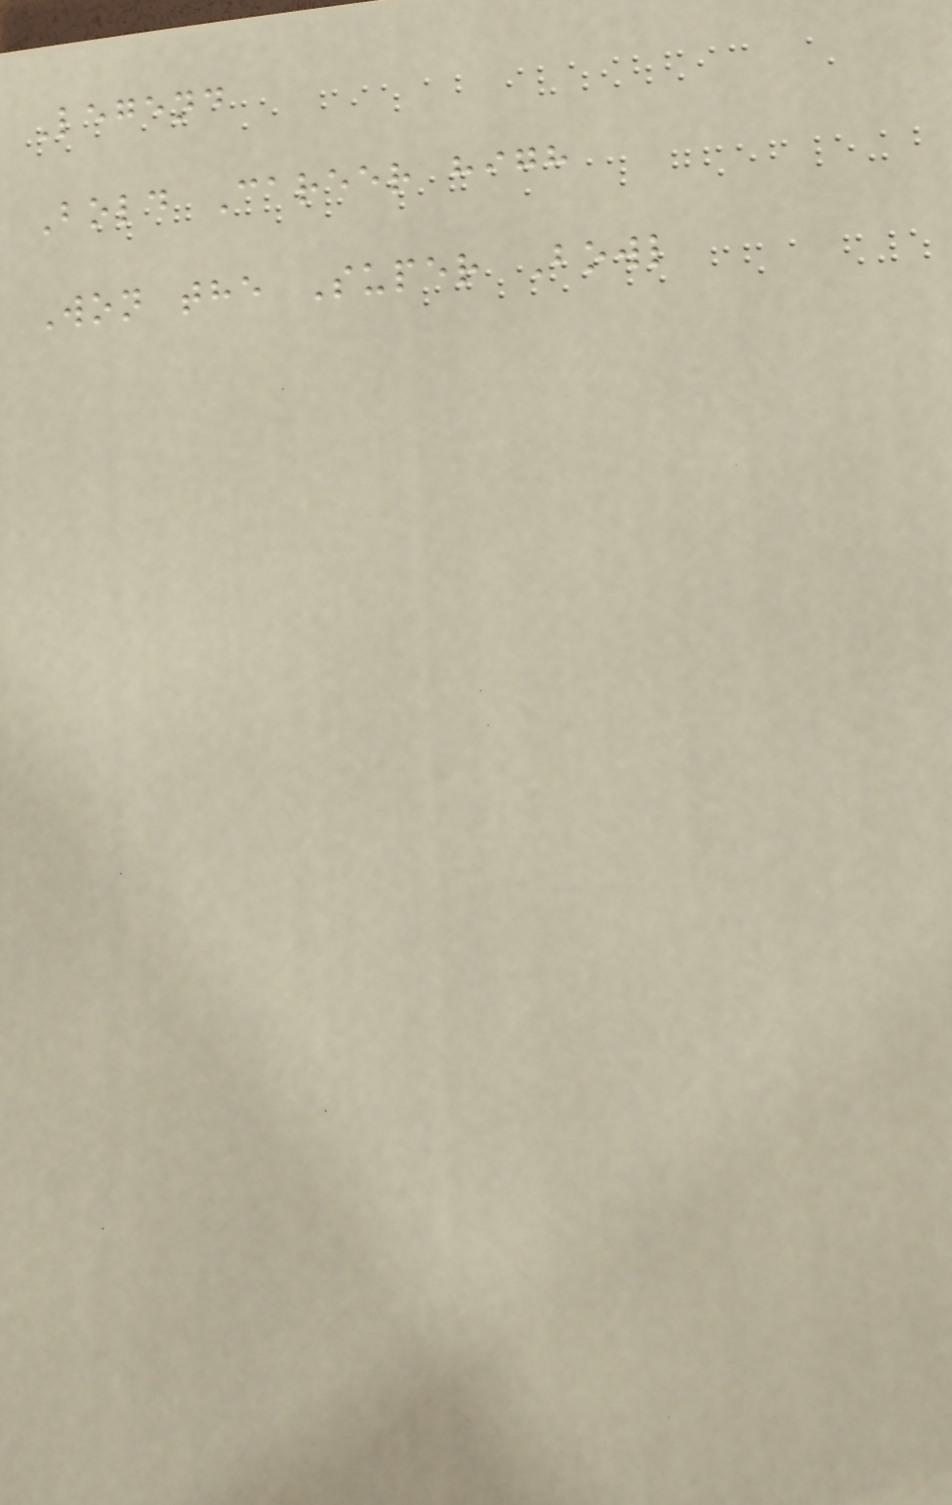Legend
Bold Career high
Won the Super Bowl
